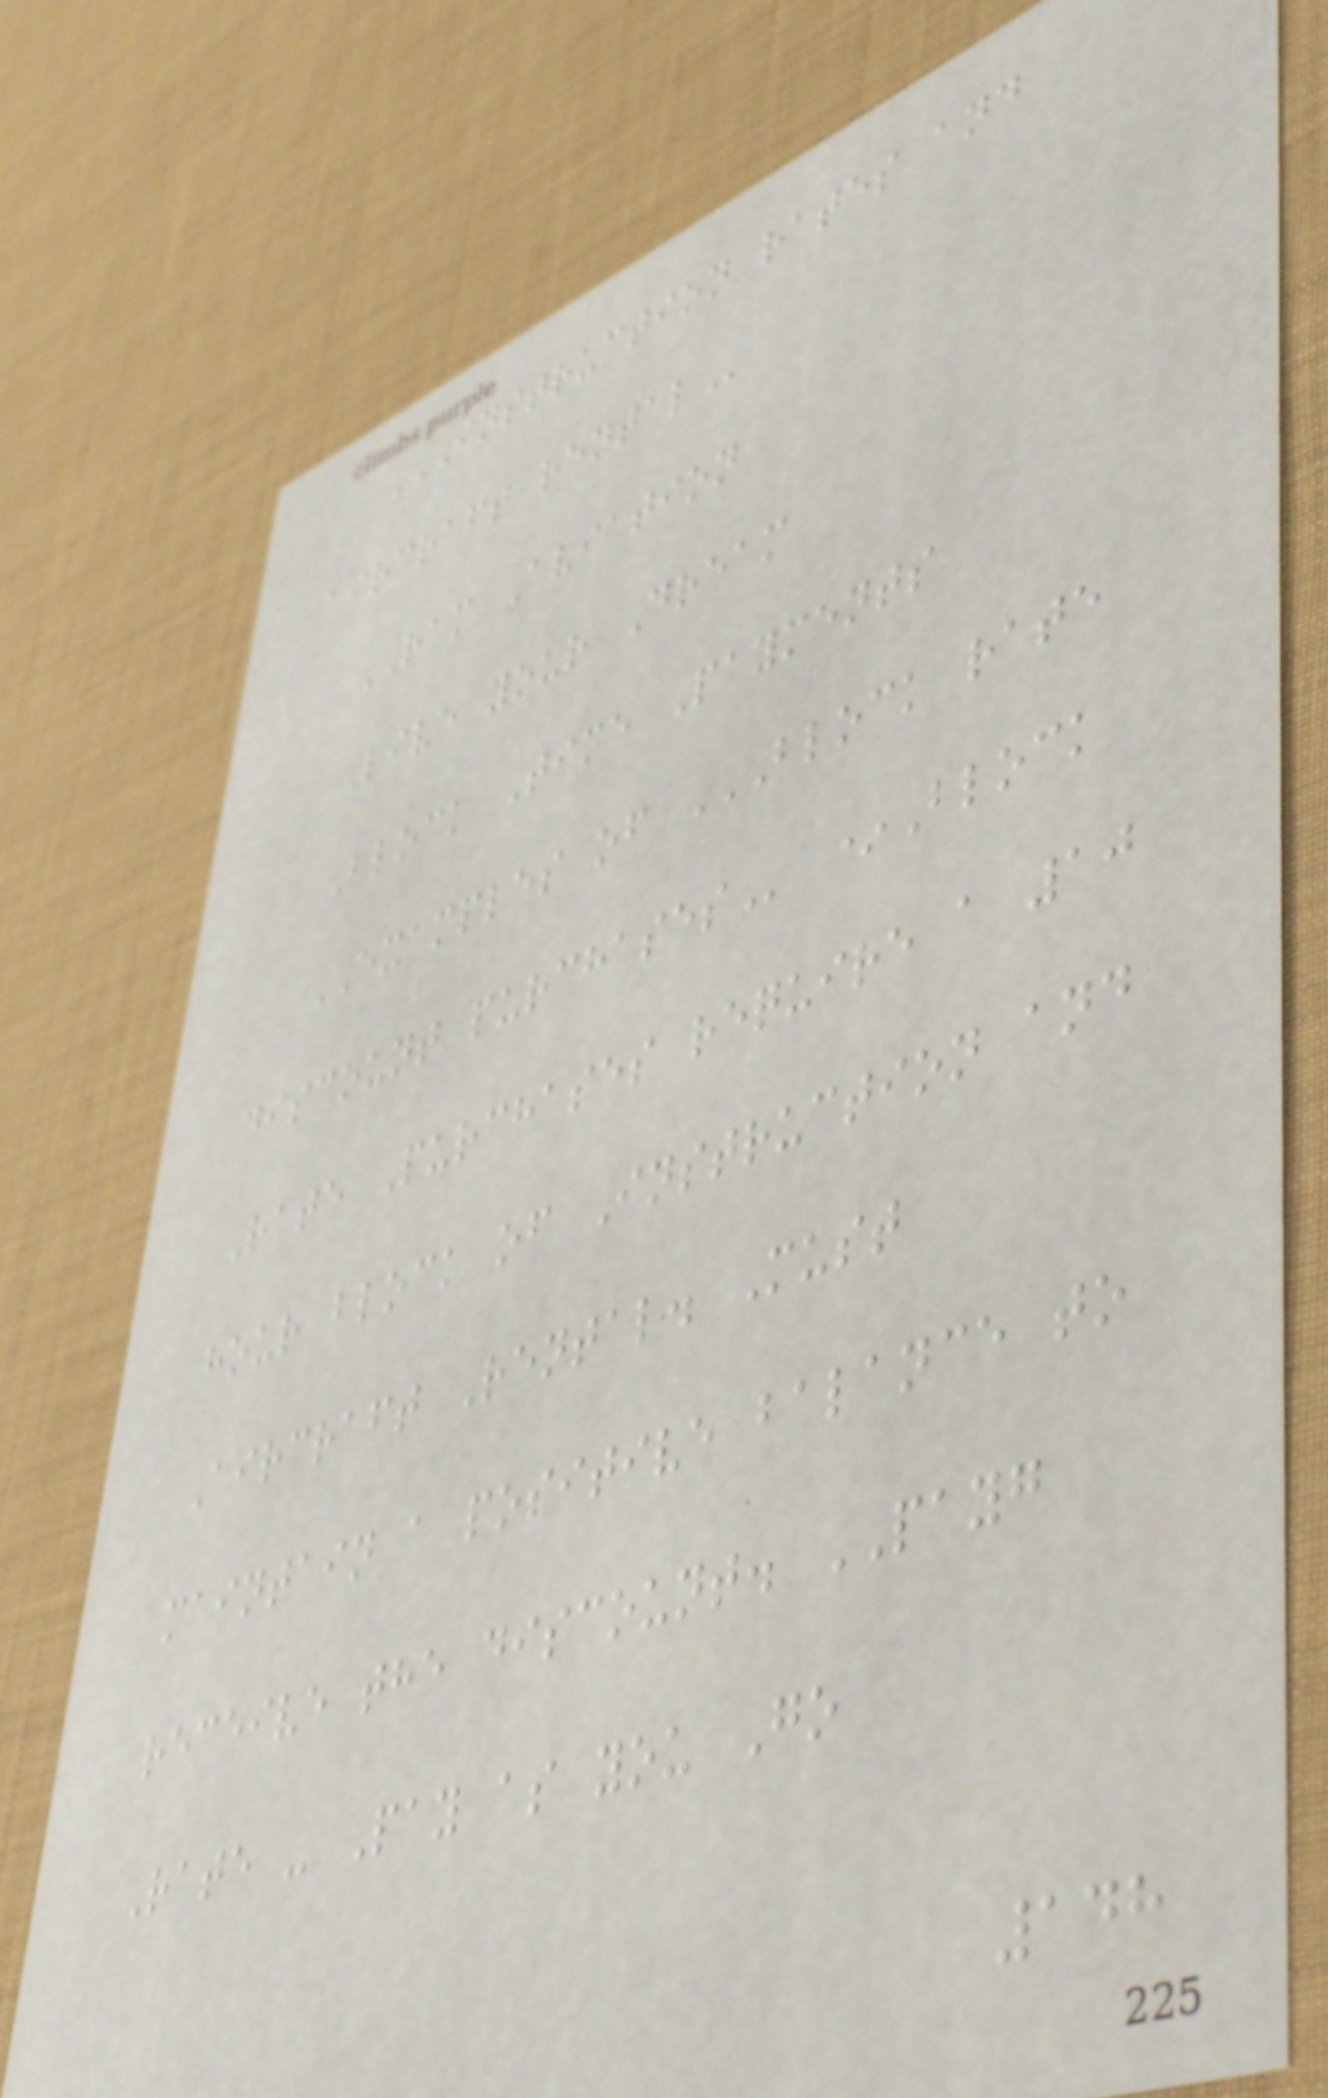INSTRUCTION RATES AND
AIRCRAFT RENTAL
RAM Aviation
Live your Dream
Block Time Payments
EXAMPLES of BLOCK RATE
DISCOUNT PURCHASES *Block
Rate Purchases require a 10
hour block of Instruction and
Aircraft Rental. Must
maintain a positive balance to
receive the discount. PAYG
Rate - Pay as you Go
148
